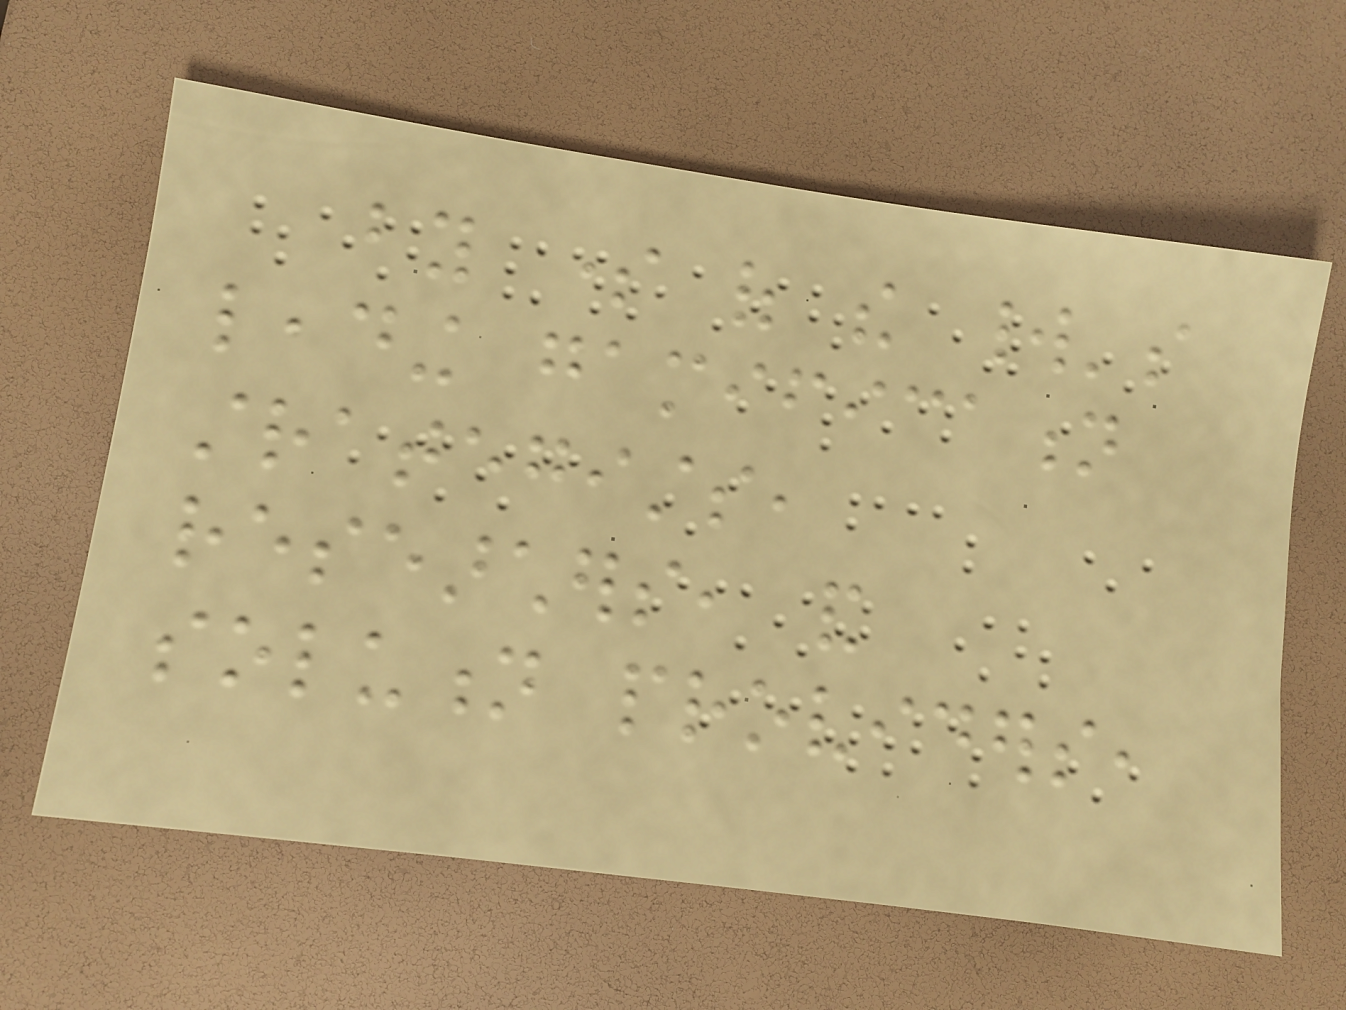by some of the world's
leading gamification
strategists,
researchers, and
solution providers,
